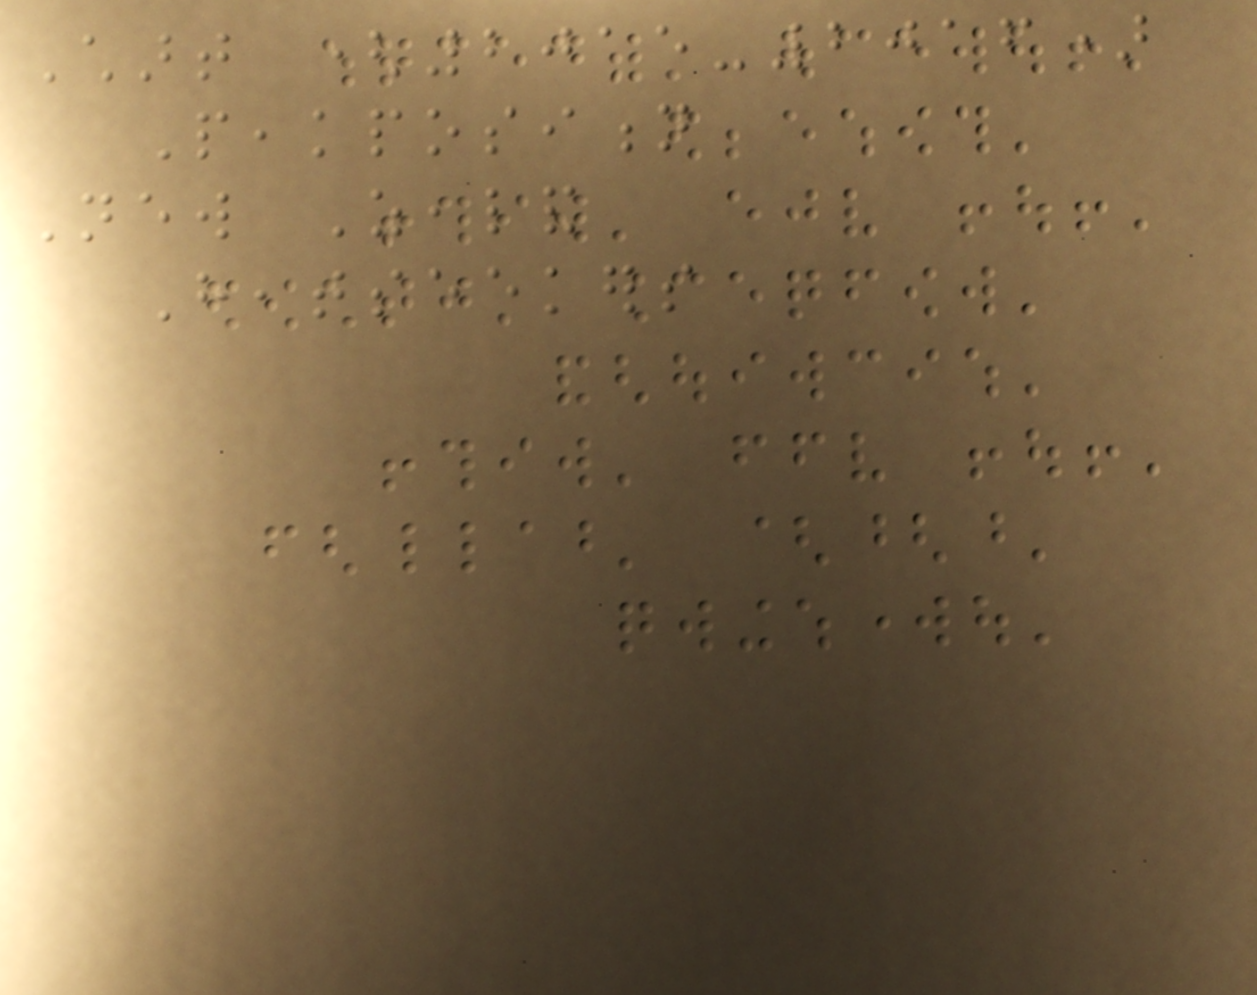Chart (2015-2016)
Peakposition
New Zealand
Heatseekers
